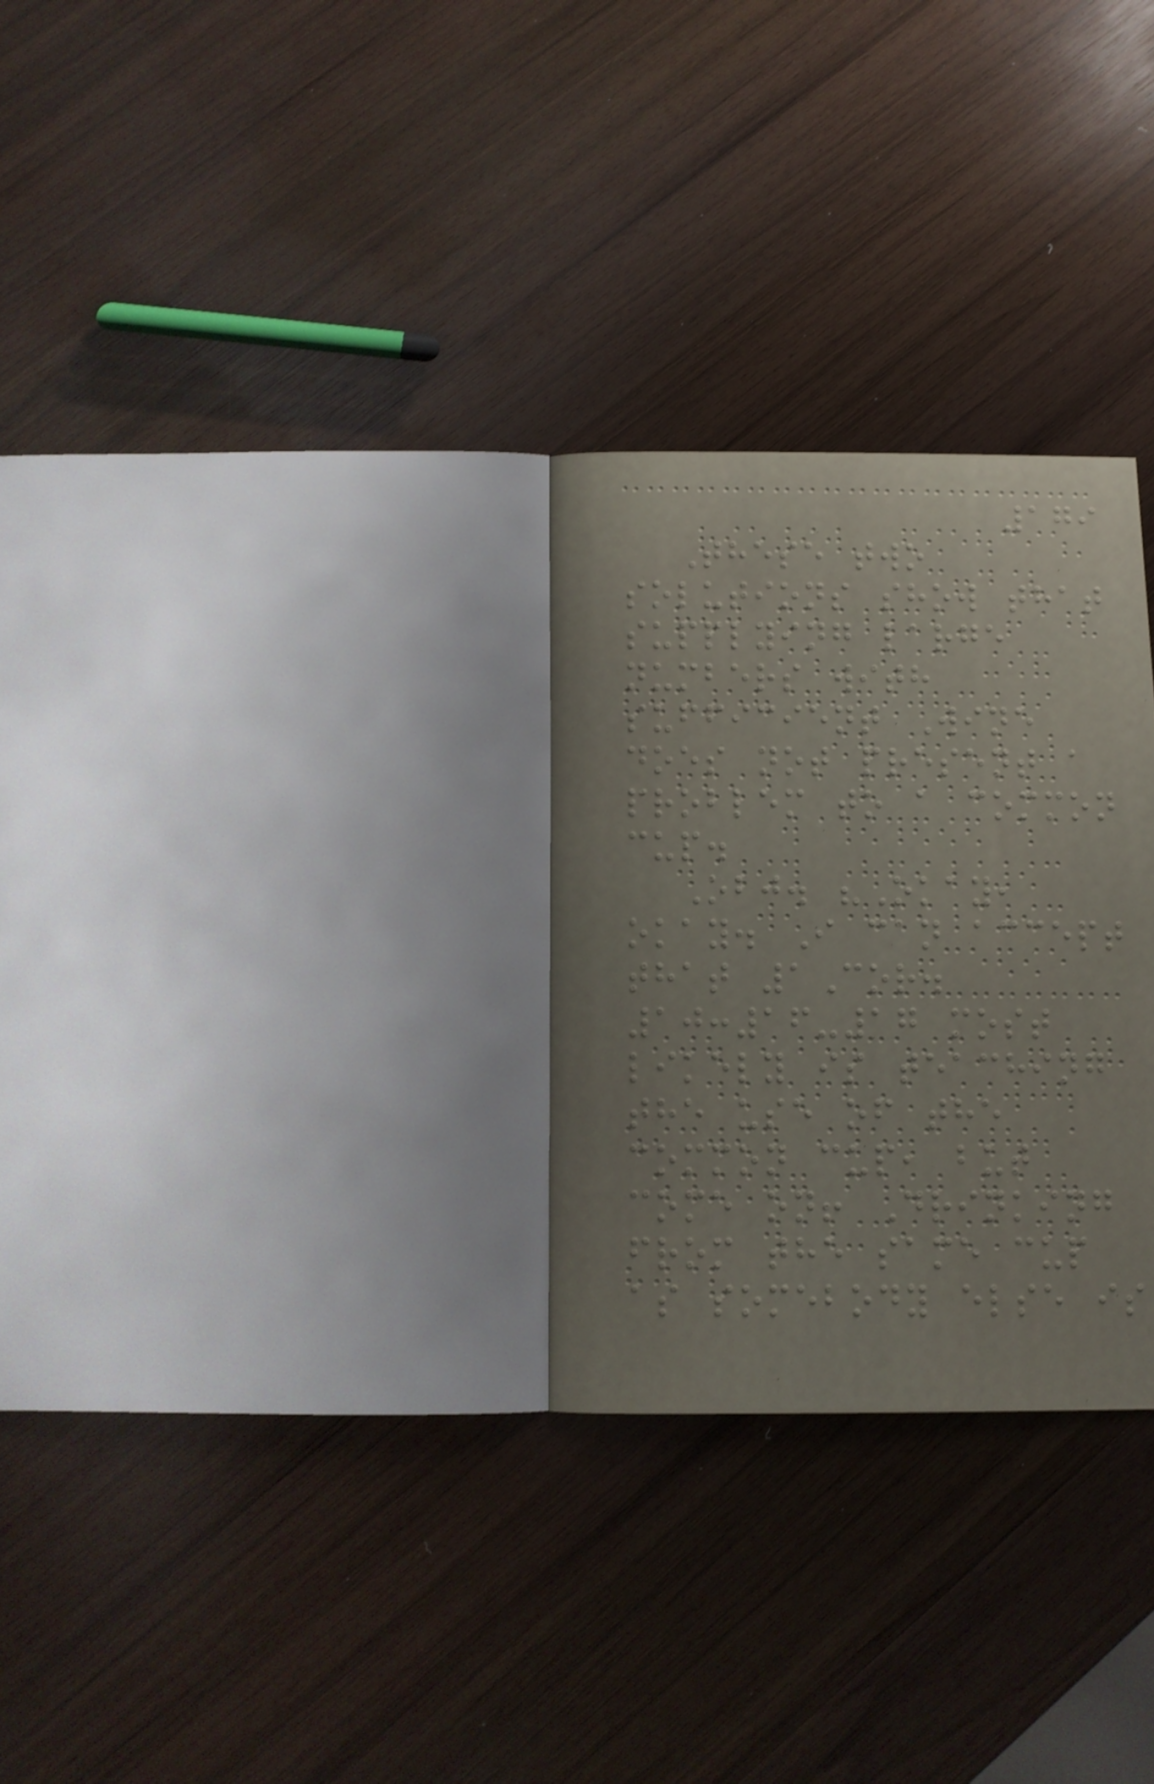179
These two
solutions show that
supplying large
numbers with
sufficient Wine
does not present a
problem to a common
cup.
Obj. "Okay,
okay. I can accept
that 1Cor.
10:16-17 most
likely is teaching
the use of the
common cup, but
come on! Drinking
from the same cup
as somebody else is
